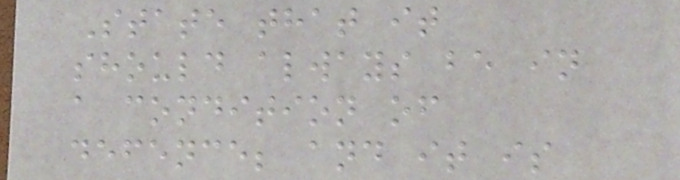State that it
should always be in
a condition of
defence; and it is
